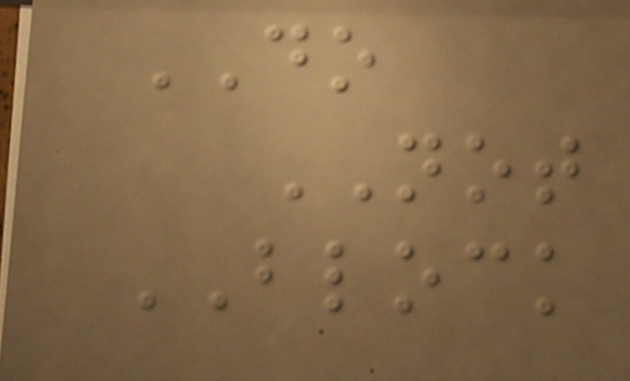DO
NOT
BLOCK
